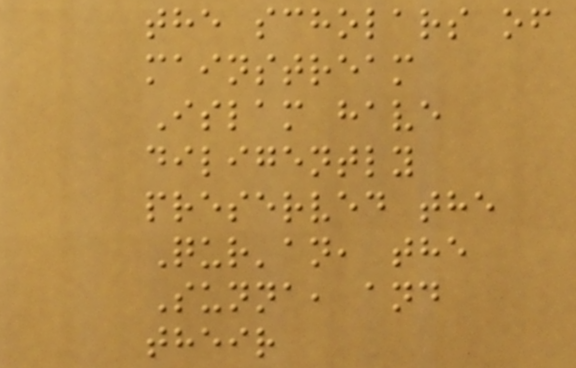the scholars of
mainstream
Islam have
diligently
preserved the
Qur'an, the
Sunna, and
their
